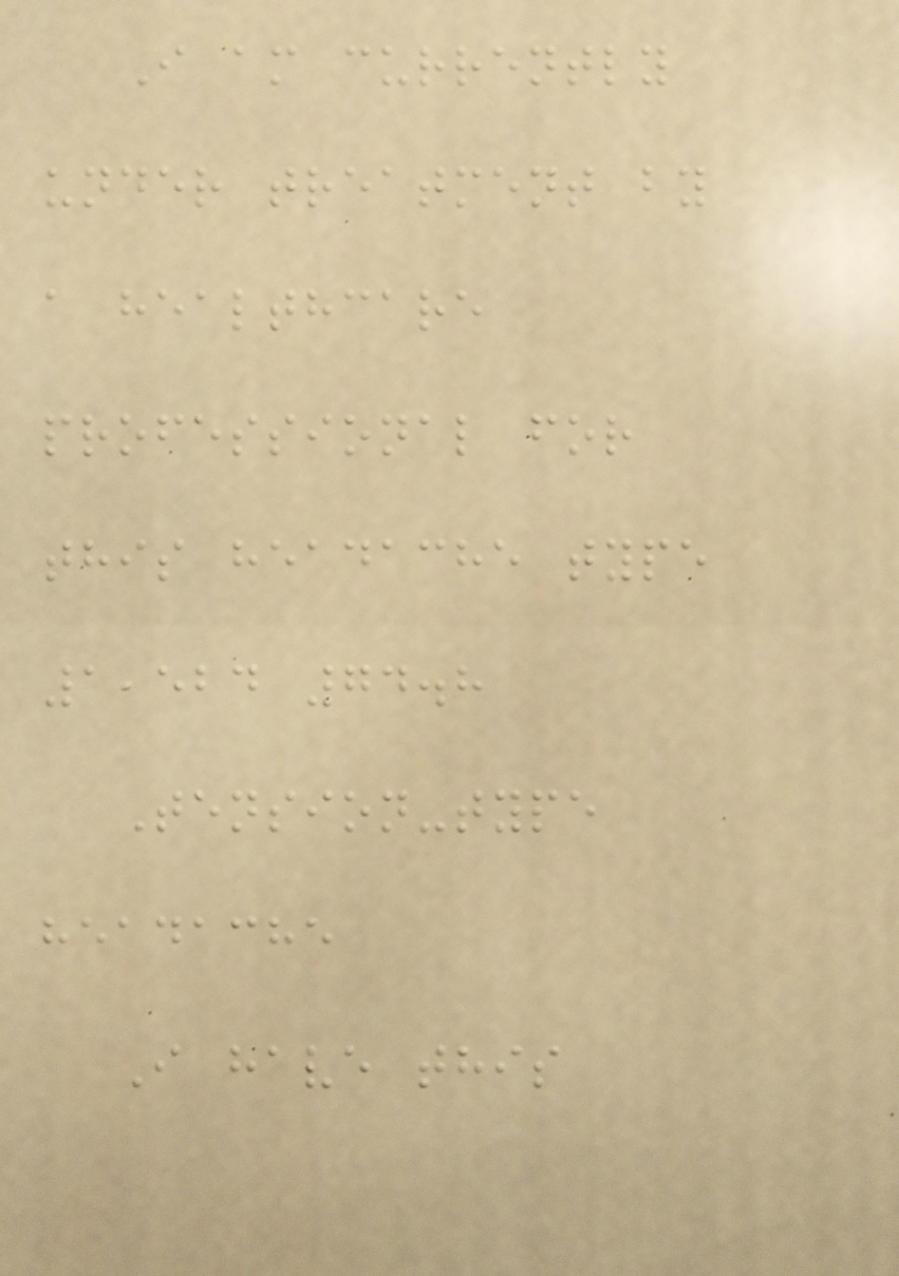I am currently
under treatment by
a healthcare
professional for
this headache type
1,524 74.8
Tension-type
headache
I have this
